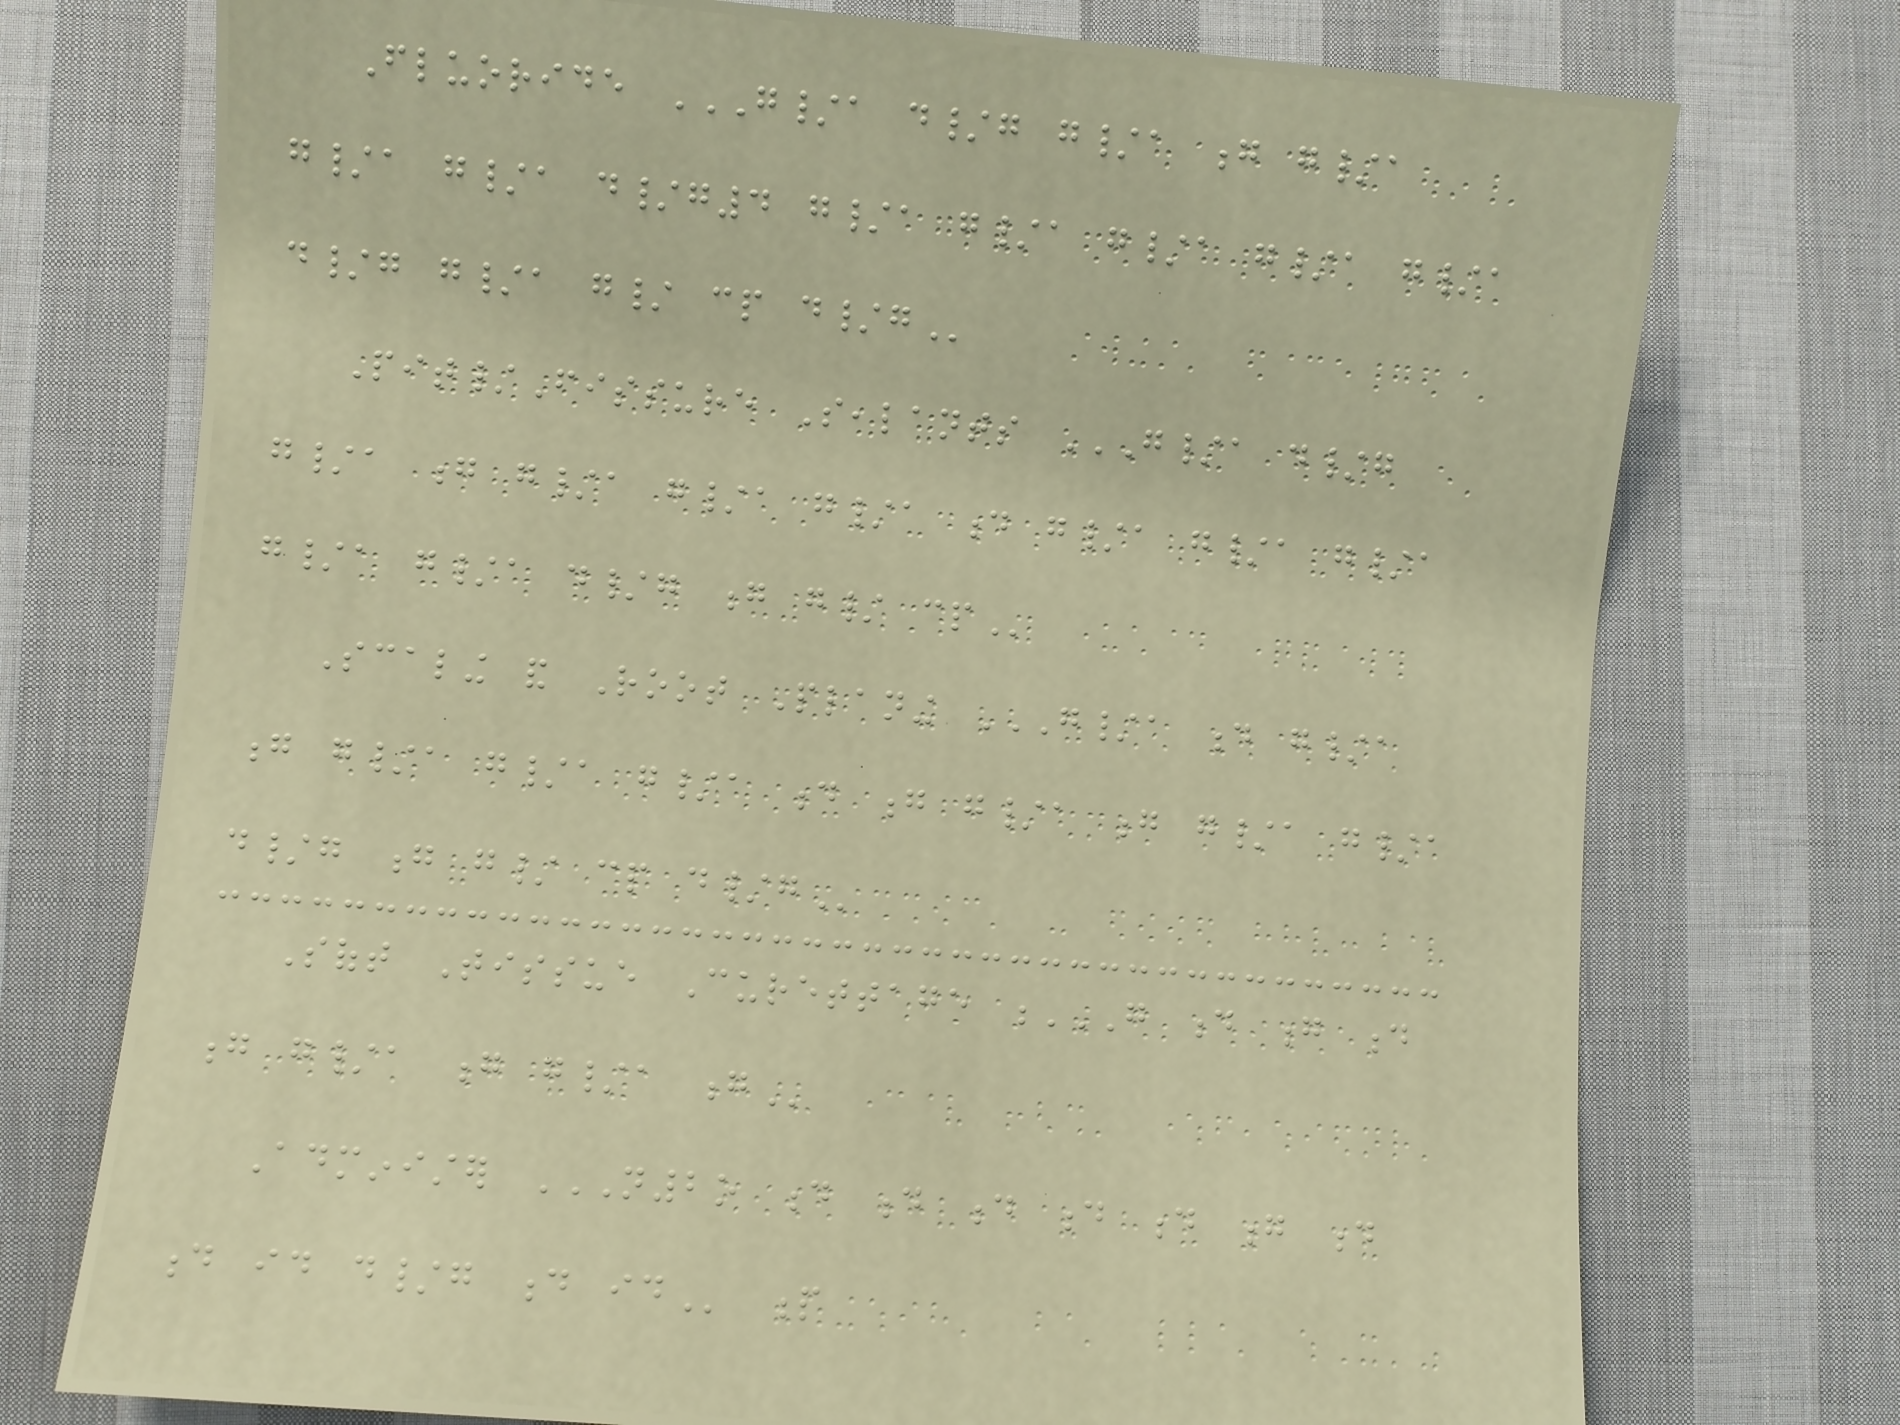Fluoride G/A D/G G/A G G/A
G/A G/A D/G4 G/A G/A G/A G/A G/A
D/G G/A G/ CP D/G
Pit/Fissure Sealants G/A D/G
G/A G G/A G/A G/A D G/A G/A G/A
G/A G/A D/G G G/ CP
Scaling and Root Planing G/A D G/A
G G/A G/A G/A D G G/A G G/A G/A
D/G G G/ CP D/G
Soft Tissue Curettage G D G D
G G/A G G/A G
Administer N2O D D D D D G D
D ID D/G D ID p
